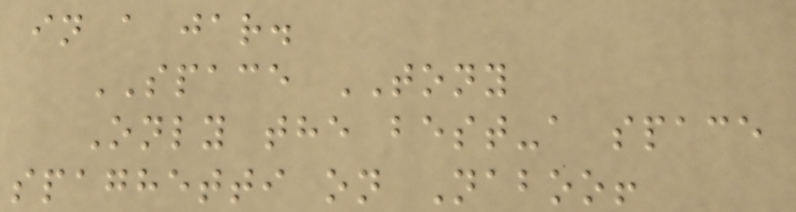in a jar.
SPACE TONY
Only the best-a space
spaghetti on Naboo!
